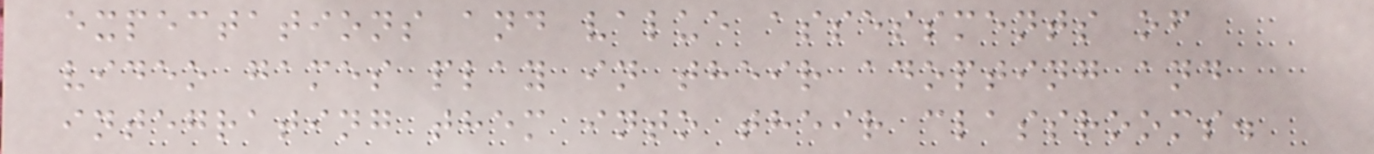expectations and value assessments of
video games play in their adopting and
integrating them into their classrooms.
